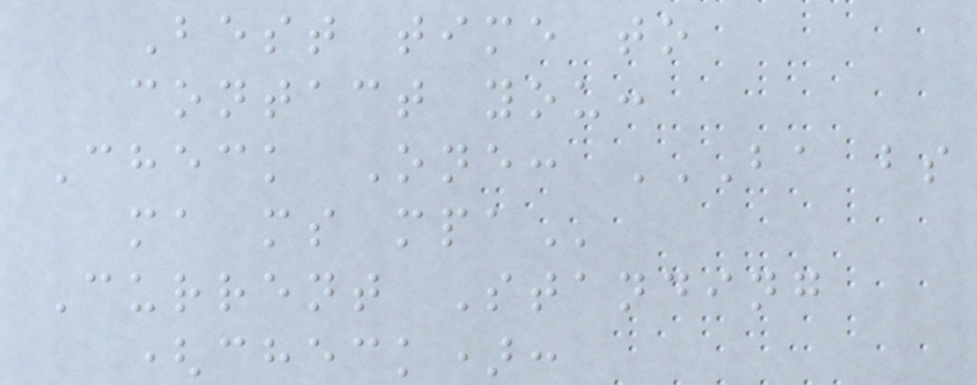Best time to
contact you:
Check One: BA BS
MA MS MPA
Current Standing
(check):
